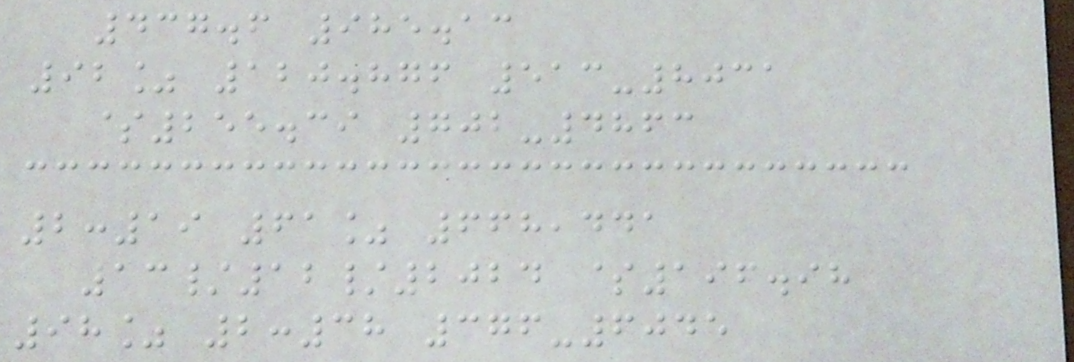437.6 985.13
92% 120.876 513-8031
$255.39 702-4863
2:19 61% 668,441
13/12/2024 $196.98
98% 2:38 376-6045
